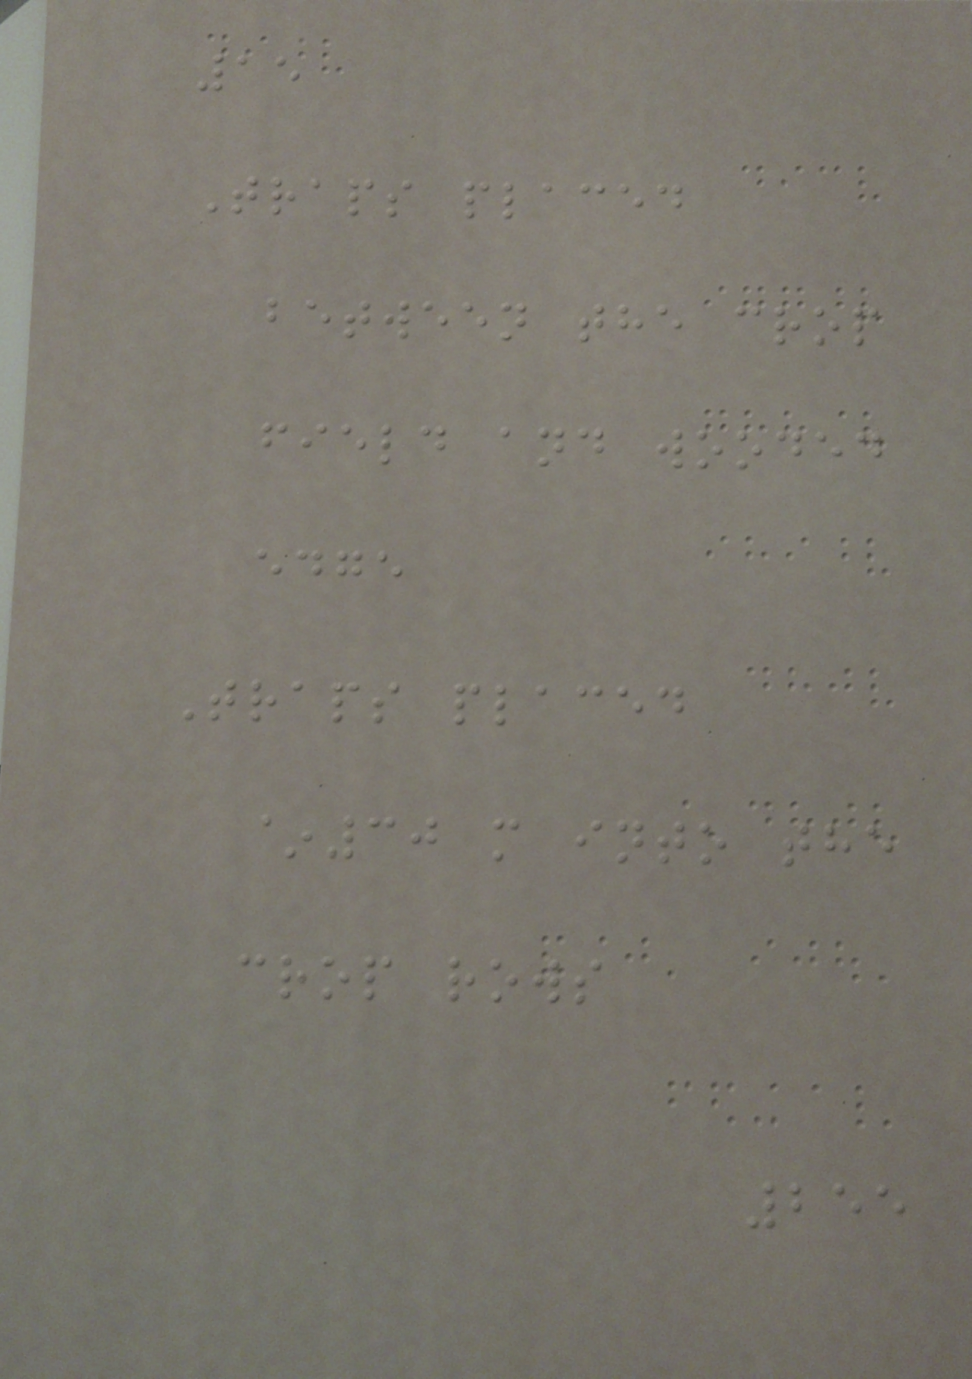15
Traps placed
between the crop
field and wooded
edge
Traps placed
~30 m into the
crop rows
255
